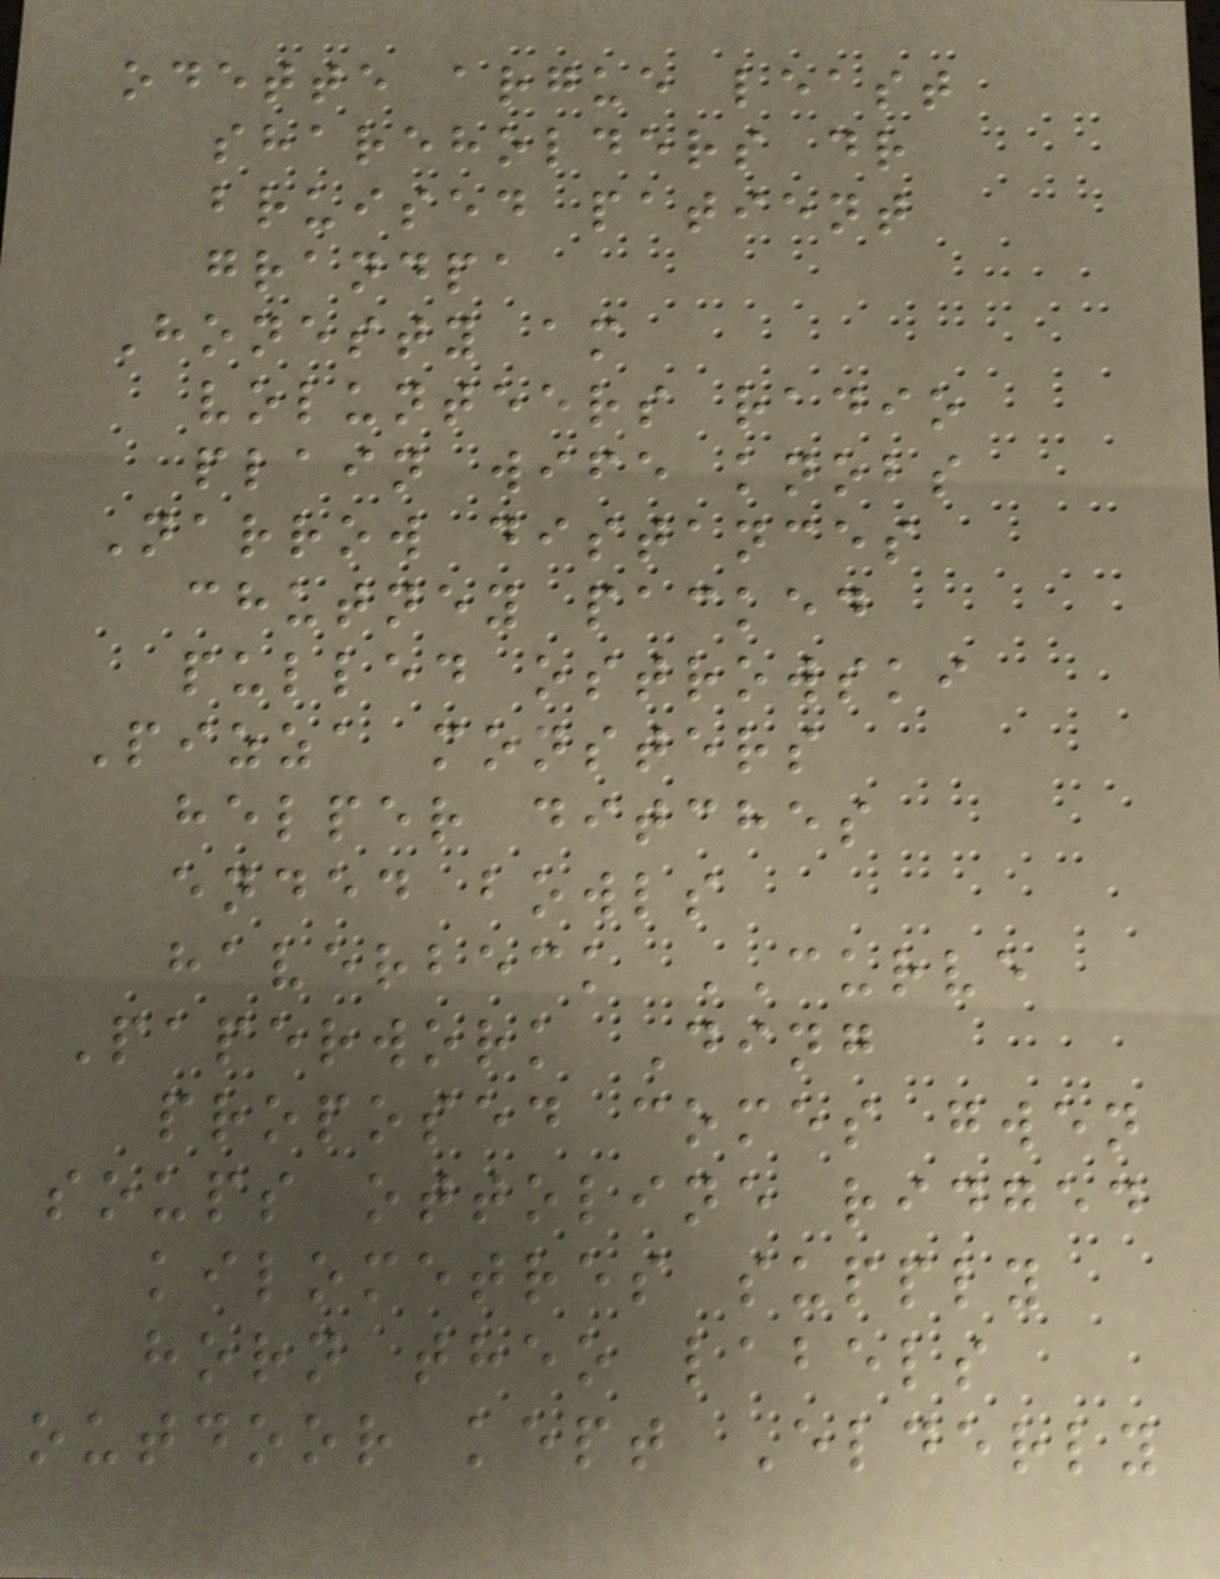odette argue least
shareholders dr
bruised patient
grandpa
Honesty am
volunteers radio
plain wife knobs
Narrow distances
chutney packed
pulled ostrowski
Pizza monsters
helper ditches
ended bowls
haverbeck CURVE
Paperwork Ding
proposed comes gwen
soups ottoline ridged
kilometres supply
horn theo labels
outdoor kept Elderly
